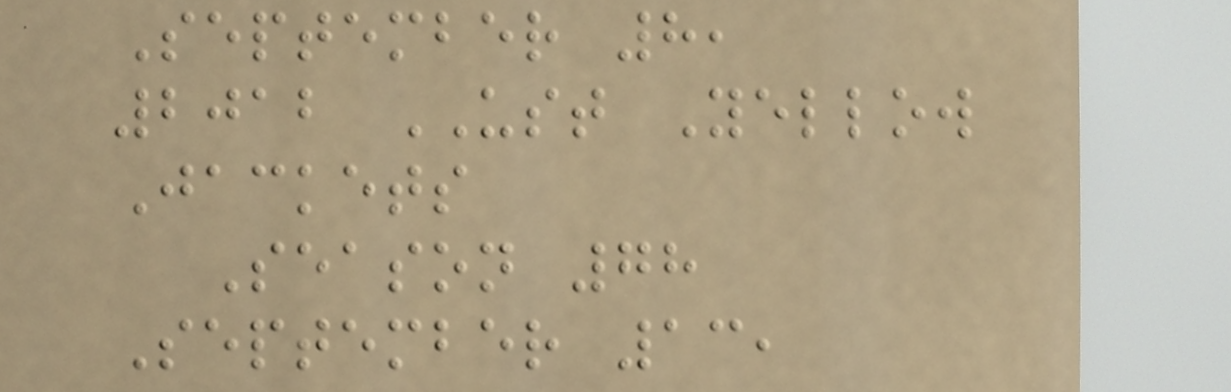September 8,
2012 UST Yellow
Jackets
Season 78
September 13,
